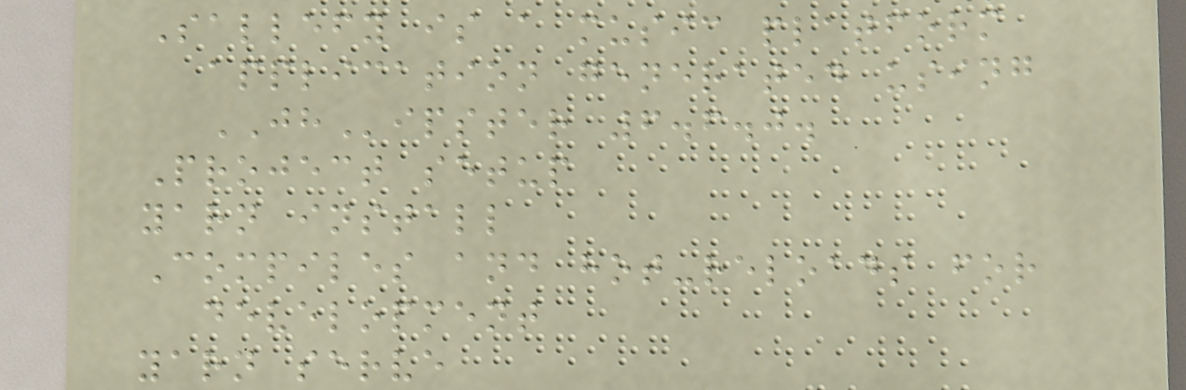Sallefy is a music platform
application generated using
JHipster 6.6.0.
Project setup
yarn install
Compiles and hot-reloads for
development
yarn serve
